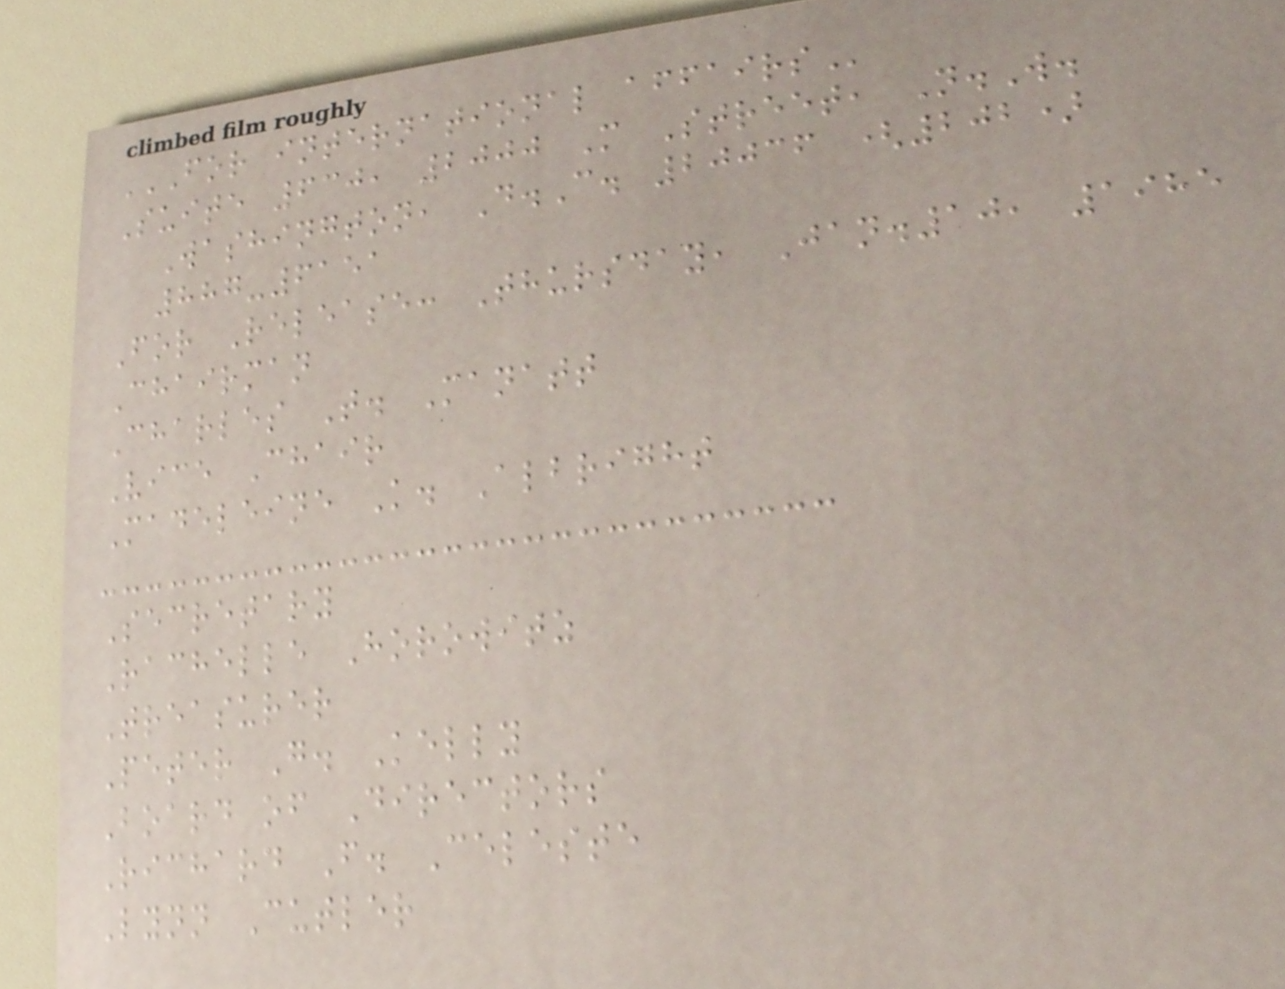FOR INTERNATIONAL AFFAIRS
Suite 630, 2000 M Street, N.W.
Washington, D.C. 20036 (202)
887-6151
For Release: Thursday, Jan.10, 1985
Chairman
Charles T. Manatt
Vice Chair
Madeleine K. Albright
Secretary
Rachelle Horowitz
Treasurer
Peter G. Kelly
Board of Directors
Richard F. Celeste
Lynn Cutler
